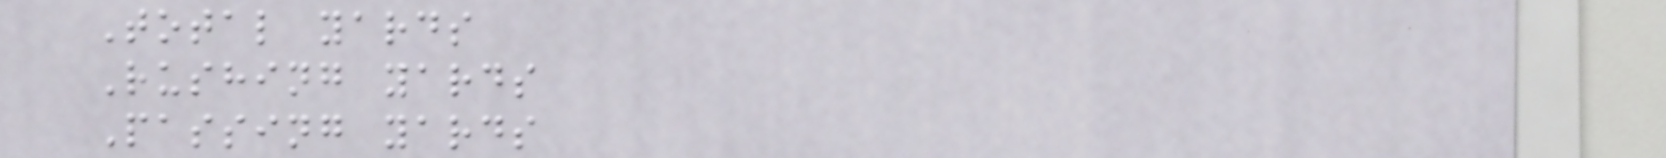Total yards
Rushing yards
Passing yards
